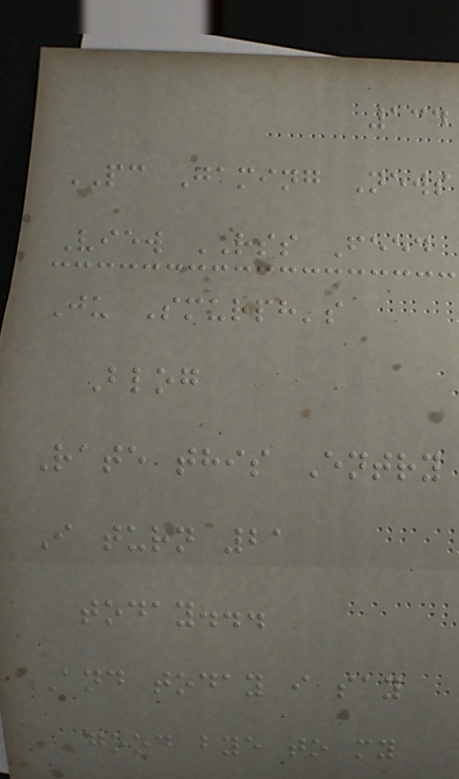134
PC Gaming News
View RSS Feed
Ju Smurph's
Blog
Rate this Entry
I turn 21
today...
And today i say
good bye to my
